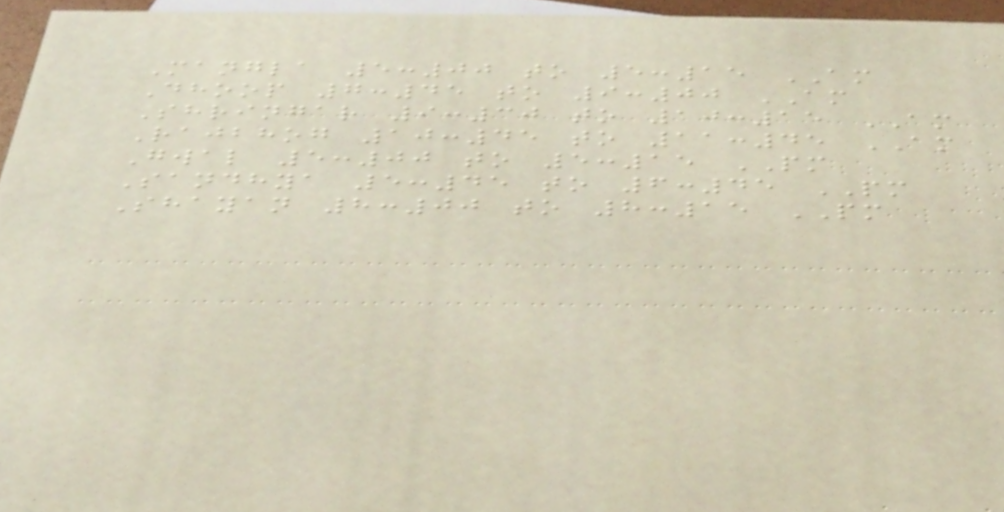Mangla 5:00 to 5:15 AM
Dhoop 7:45 to 9:00 AM
Shringar 9:30 to 10:15 AM
Rajbhog 10:45 to 11:45 AM
Gwal 5:00 to 5:15 PM
Sandhya 5:45 to 6:45 PM
Shayan 8:00 to 8:15 PM
